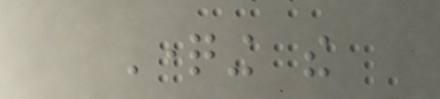Questioning the
